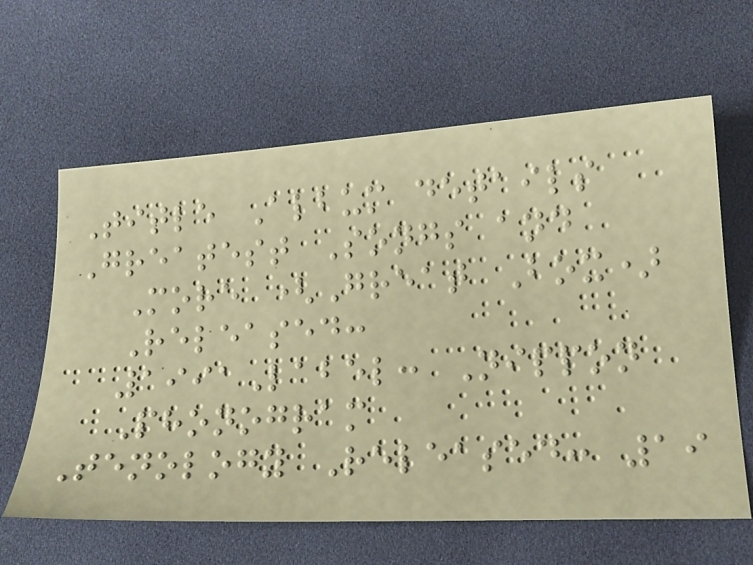Title Album details
Greatest Songs and
More (Great Box)
Released:
1991Label: Nippon
Phonogram
Tenology Released: 19
